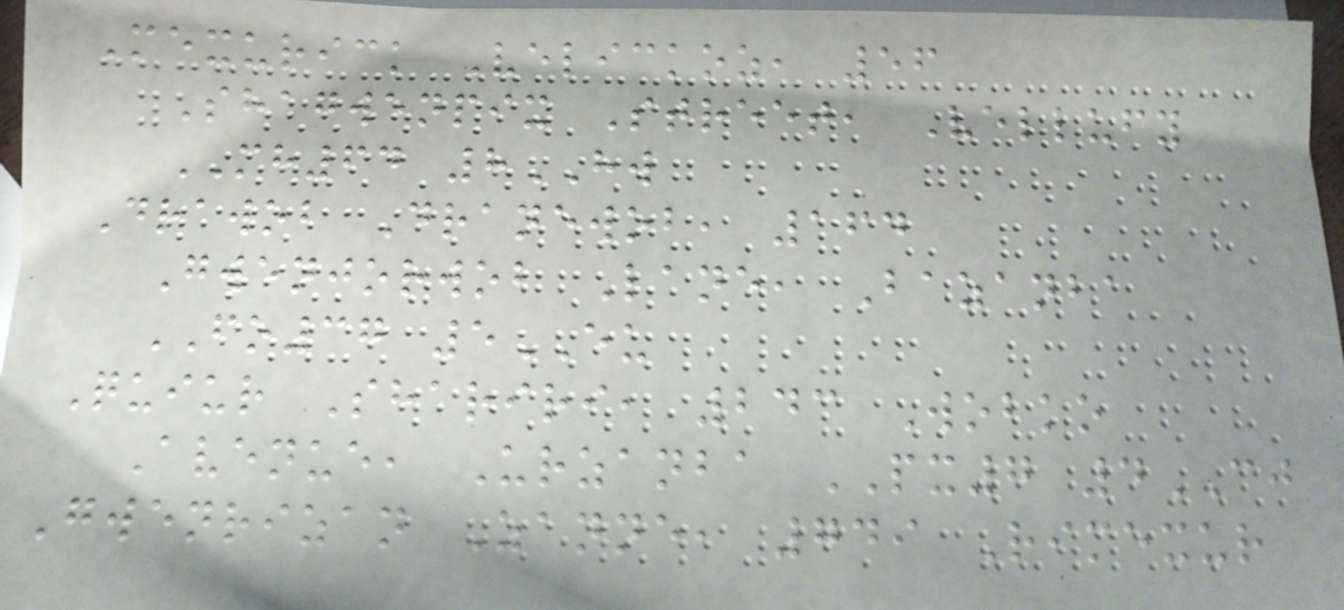Mexurick Velickoz, 56
Shagwenpix Street, Vellufy
MH64 8HW
Drawob Dranewob, 164
Gwenjorwob Lane, Bazanba
FO37 5EU
Quiur Shariri, 243 Wobko
Avenue, Urzanba PX7 4CJ
Gwenrizan Zanne, 749 Rimexur
